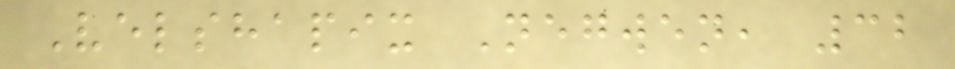Velshapix Negwen, 32
